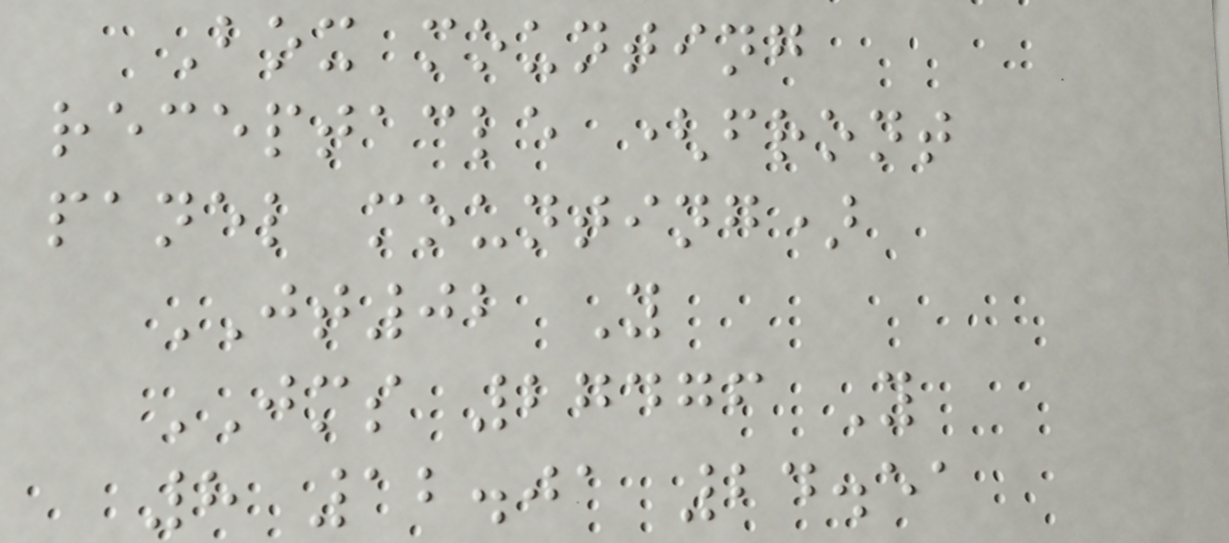Box mounting
receptacle (front
panel mounting)
JT02 Y
JMS 27476 Y
8 12.01 24.51
